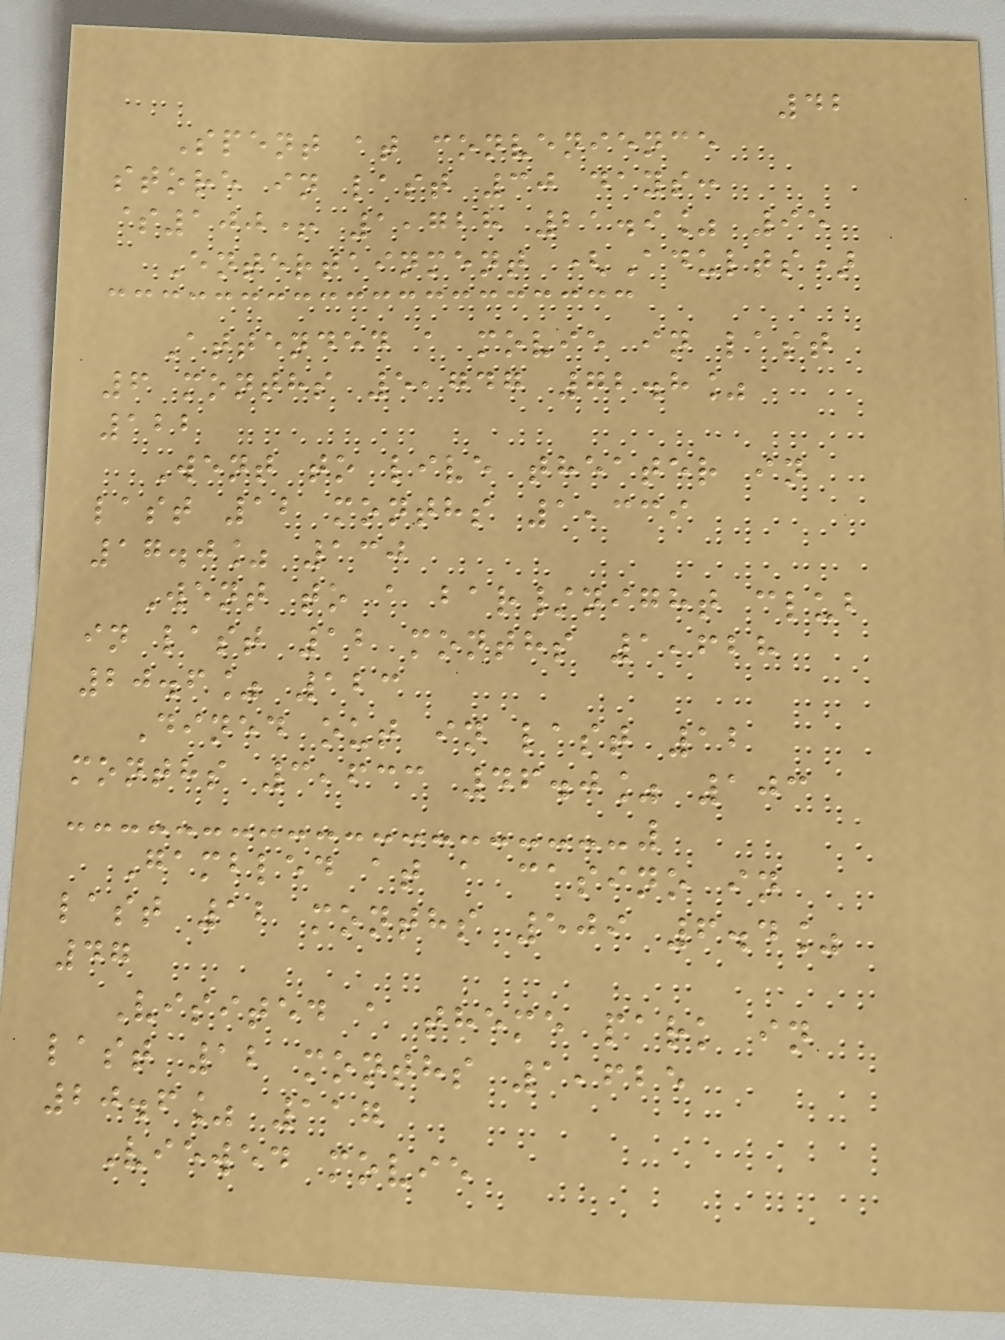42
Spent at convenience
store in last 30 days:
$100+ 1,728 21.9% 95
Entertainment (Adults)
Attended a movie in last
6 months 5,747 72.8%
122
Went to live theater in
last 12 months 1,339
17.0% 130
Went to a bar/night club
in last 12 months 1,628
20.6% 123
Dined out in last 12
months 3,633 46.0% 103
Gambled at a casino in
last 12 months 509 6.4%
47
Visited a theme park in
last 12 months 1,625
20.6% 117
Viewed movie
